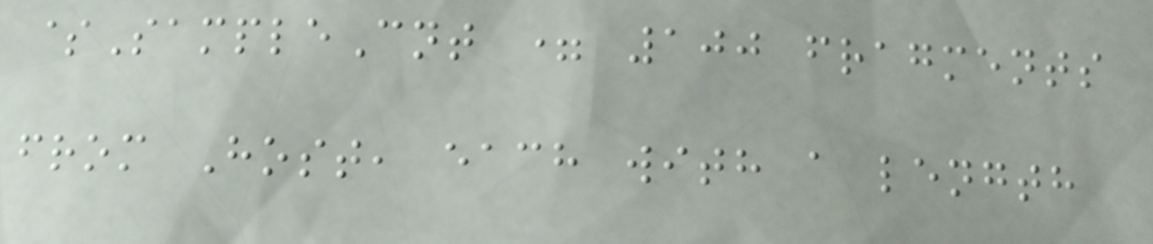$SampleCnt = 100 fragments
from Host, each with a length
